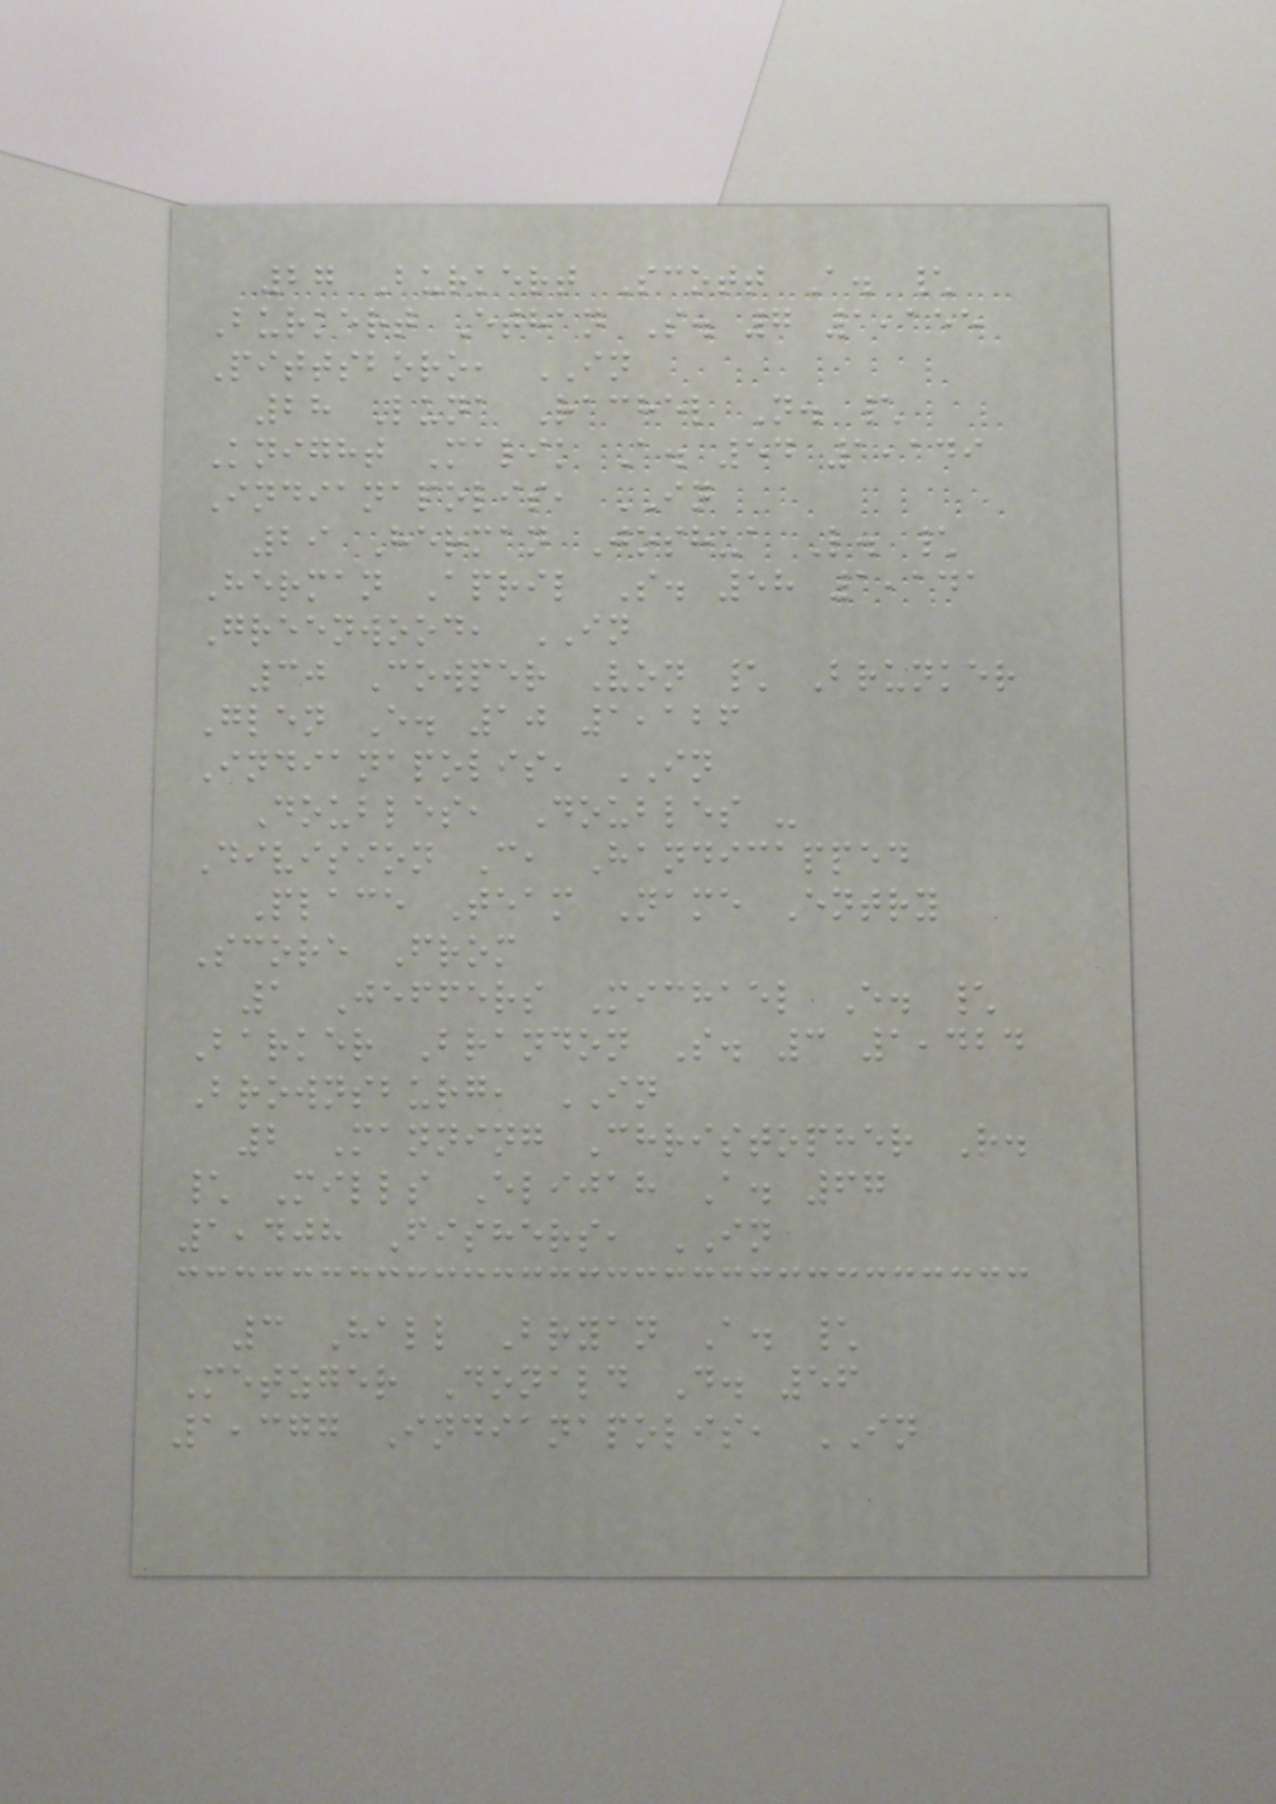27 Burkert Scott A. \
Burkert Ethan S. 7 1,155
Pittsboro, IN
28 Luna Rachel N. \
Knight Malik A. 54 1,149
Indianapolis, IN
29 Herman Joshua L. \
Herman April S. 58 1,141
Greenwood, IN
30 Cowper Von \ Brunker
Glen E. 10 1,126
Indianapolis, IN
Doubles, Doubles -
Division C, Handicapped
Place Team Name Entry
Score From
1 Jeffers Michael E. \
Barker Brandon S. 3 1,424
Brownsburg, IN
2 Manning Christopher R.
\ Mills Elijah A. 67
1,408 Fishers, IN
3 Hall Bryan A. \
Metzger Donald D. 56
1,377 Indianapolis, IN
